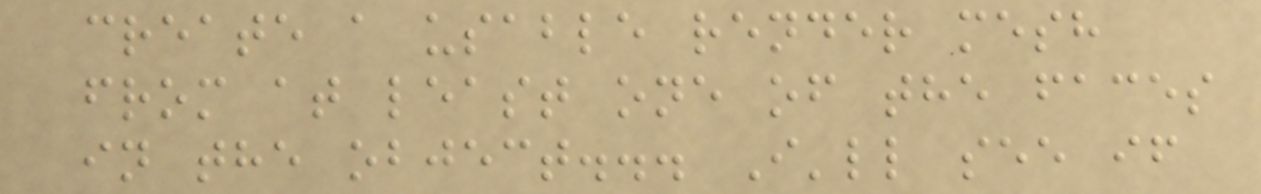create a usable render mesh
from at least one of the faces
in the object... I'll see if
